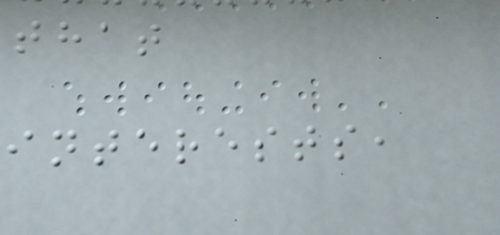that
interests,
